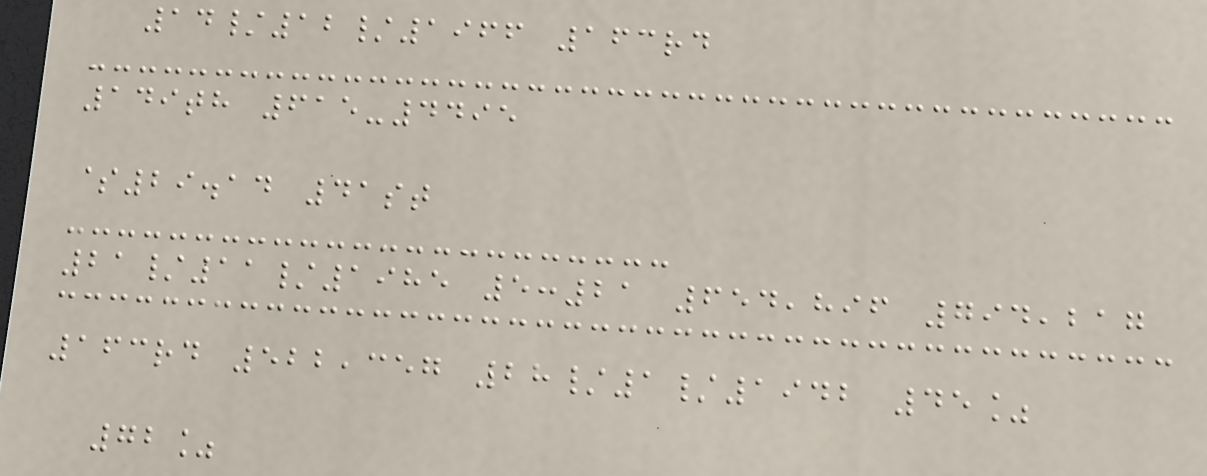14/12/1966 163rd
149th 615-4495
$29.14 41st
21/11/1985 5:21 654,896 794,217
163rd 522,357 28/1/1942 45%
72%
